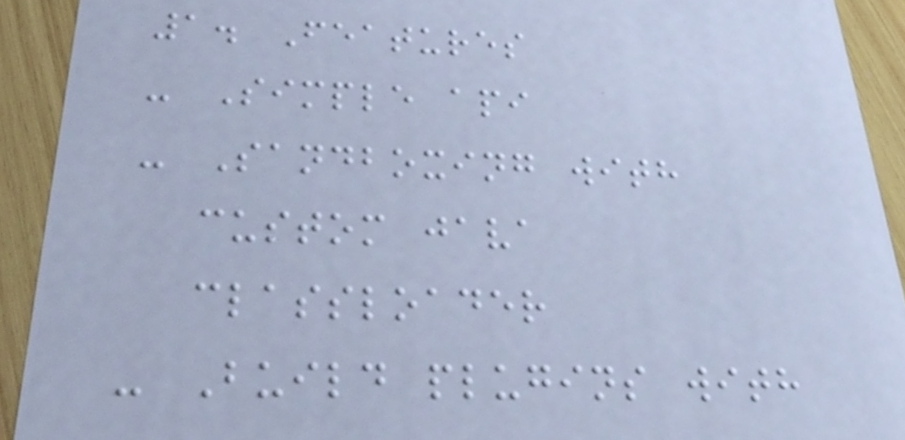1. Features
- Simple api
- Sandboxing with
custom java
classloader
- Build plugins with
